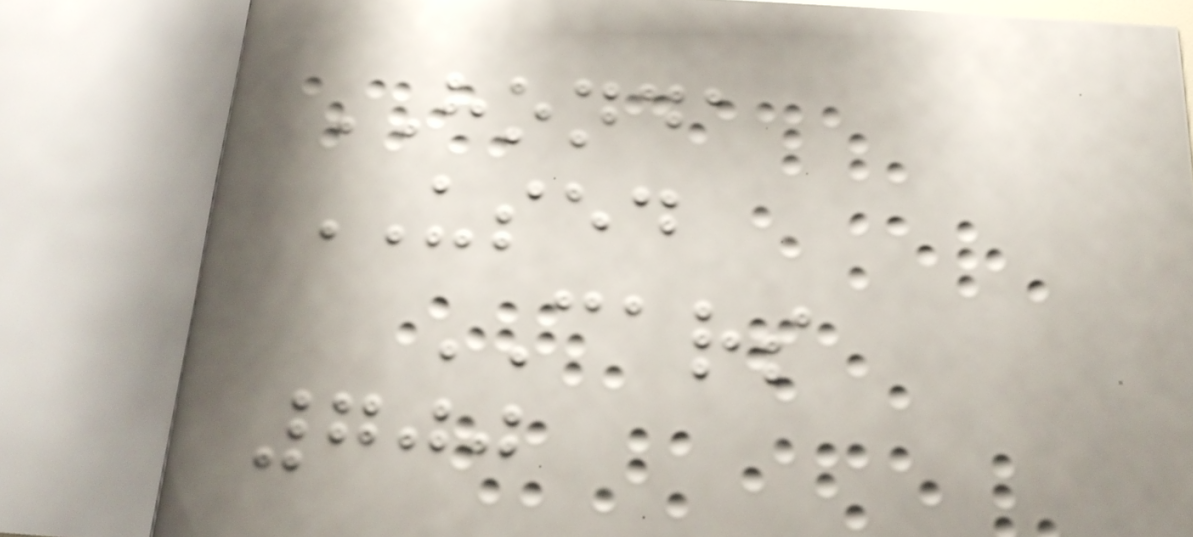HONDA
USED
CARS
700
